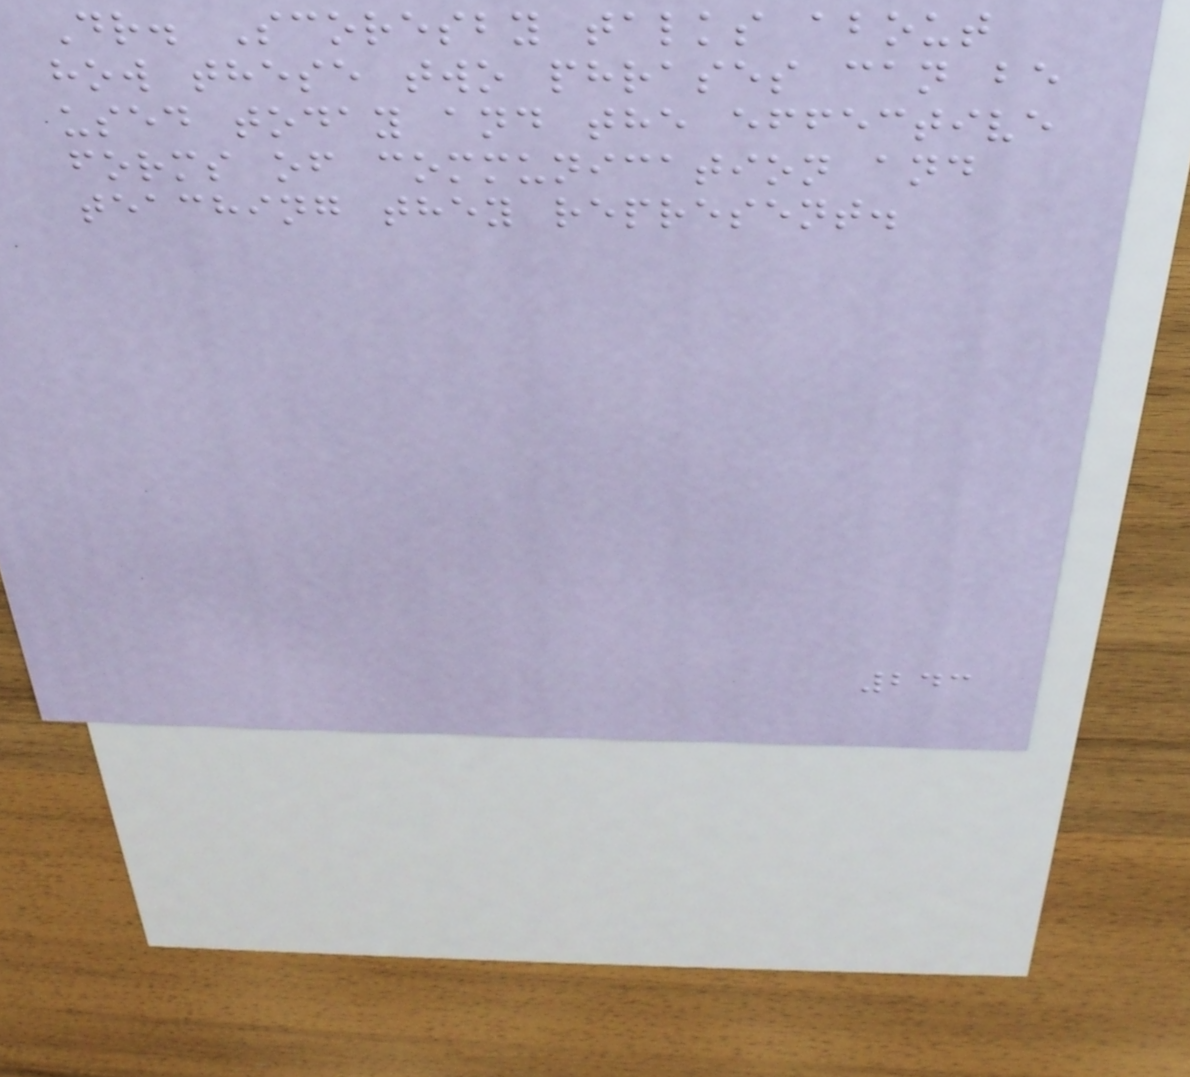Dr. Scoresby talks about
how these two phrases can be
used today and the effective
forms of communication and
teaching they represent.
243
